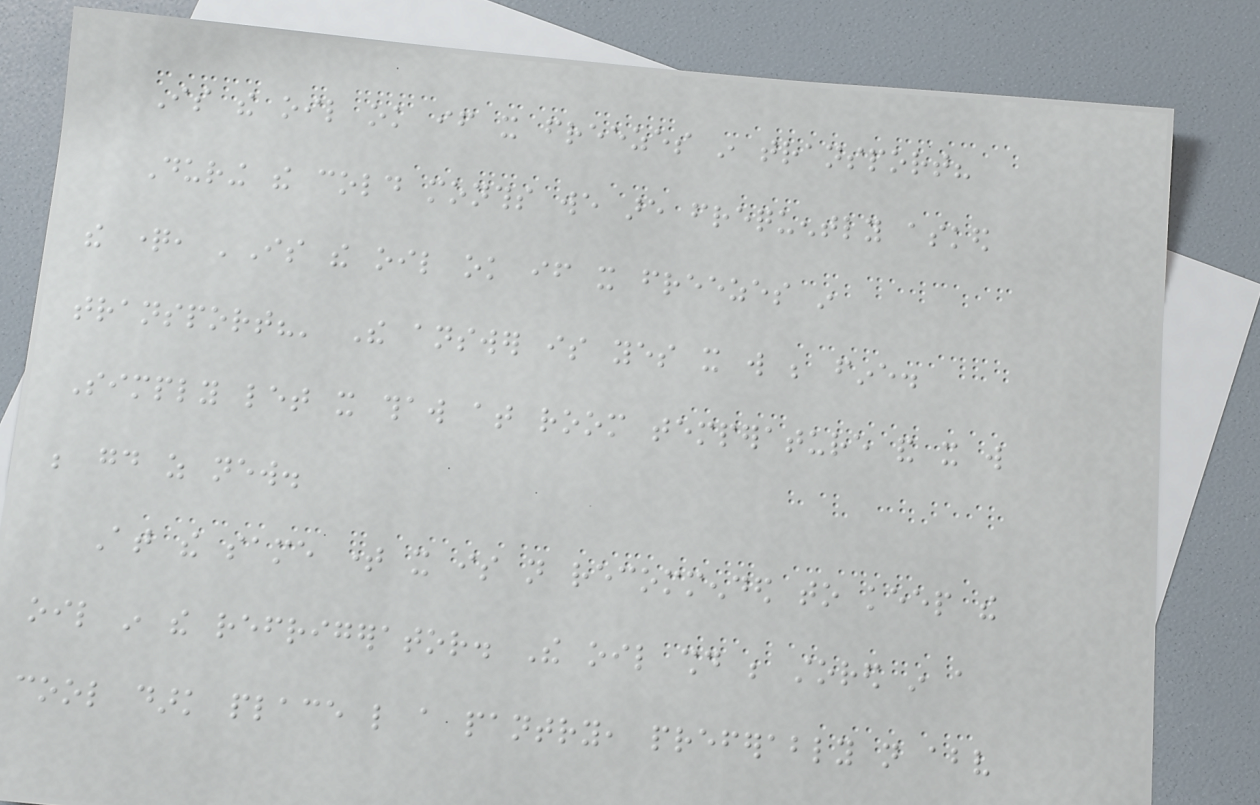Is the oil ok if it freezes in transport?
During the cold months we are frequently asked
the question, 'Is the oil ok if it freezes in
transport?' The answer is yes it will be fine.
Simply let it thaw at room temperature and it will
be good as new.
At the same time it is not recommended to keep the
oil in the refrigerator. The oil should be stored in a
cool dark place like a pantry, preferably not above
